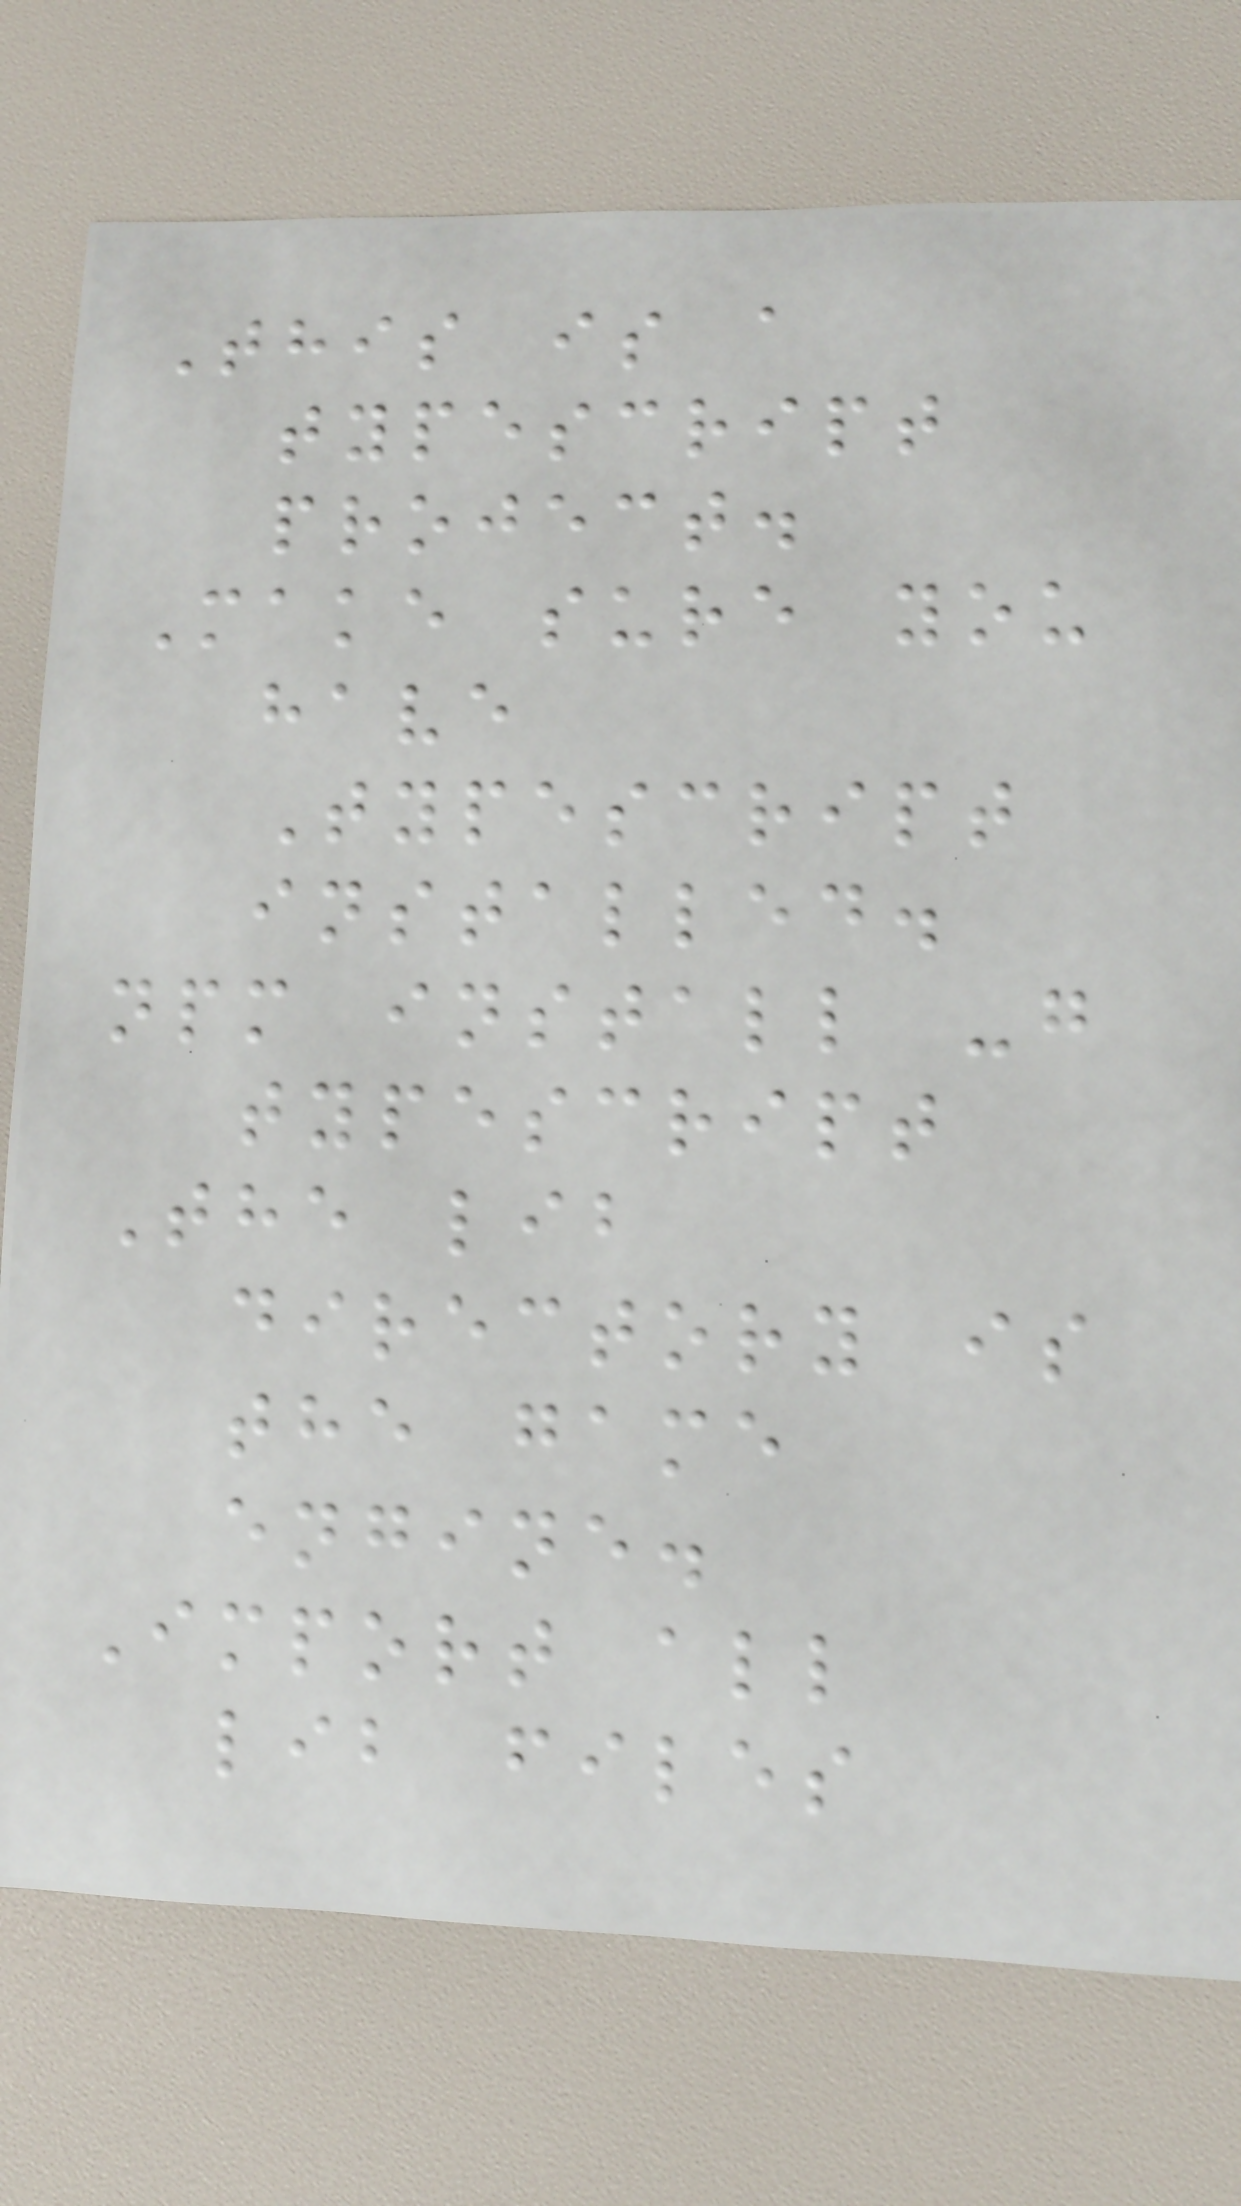This is a
typescript
project.
Make sure you
have
Typescript
installed.
npm install -g
typescript
The lib
directory is
the game
engine.
Import all
lib files
